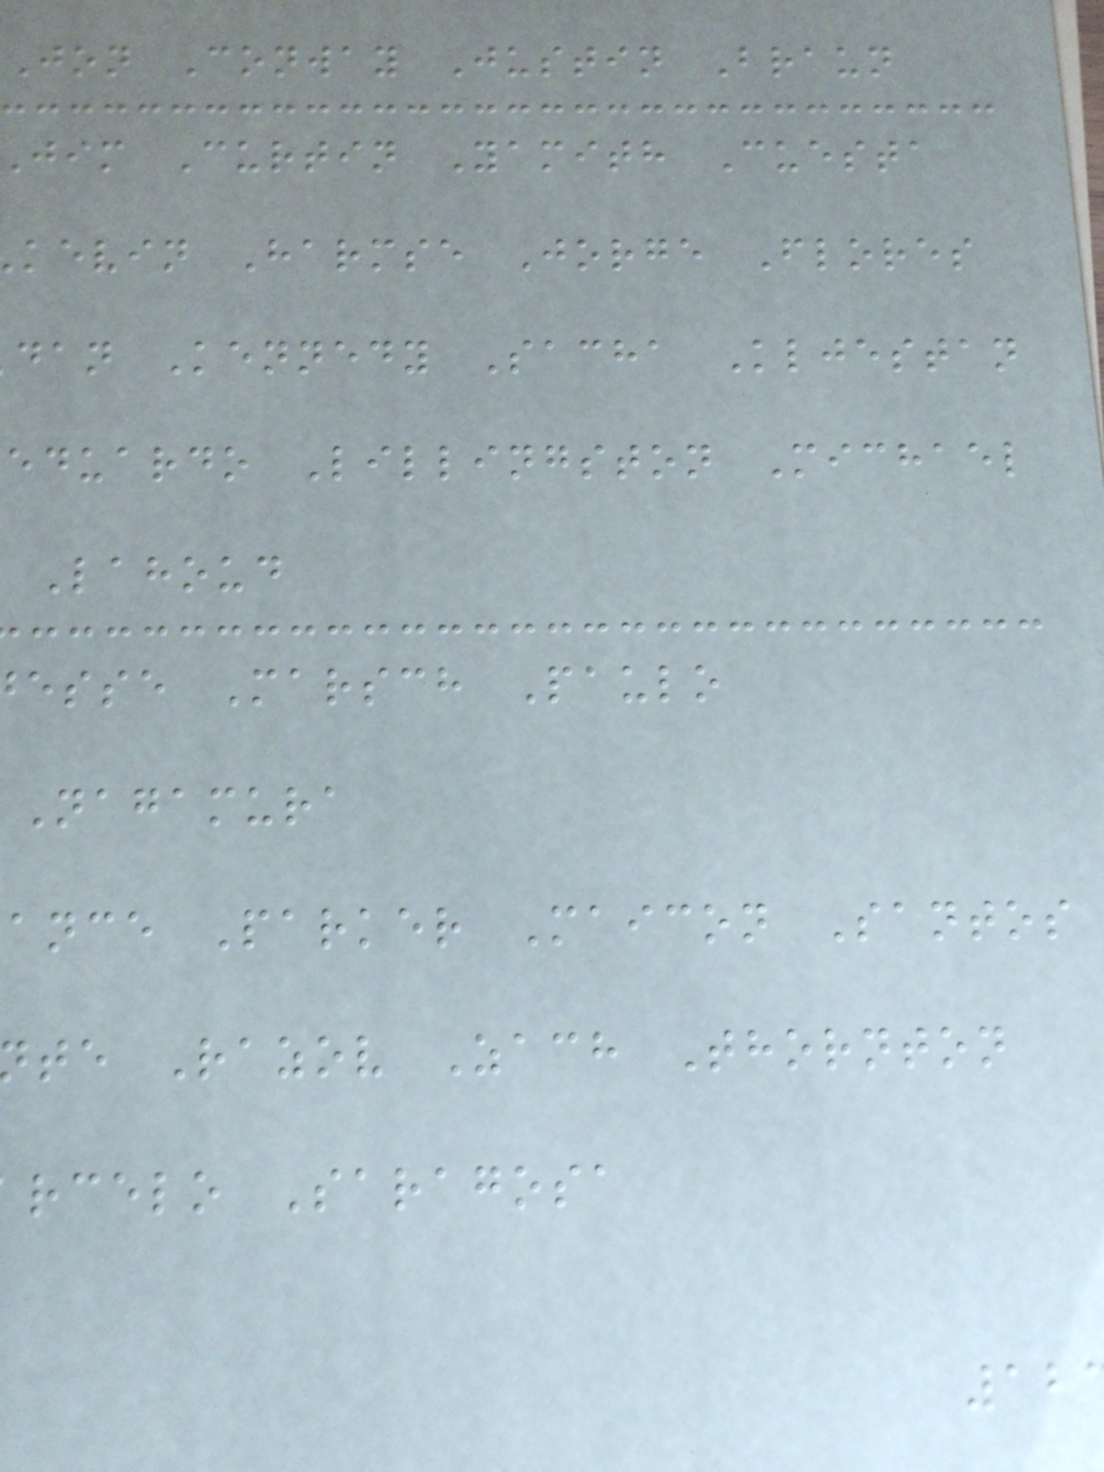Jon Conway Justin Braun
jim Curtin Yamith Cuesta
kevin Harmse Jorge Flores
dan Kennedy Sacha Kljestan
eduardo Lillingston Michael
Lahoud
esse Marsch Paulo
Nagamura
ance Parker Maicon Santos
te Razov Zach Thornton
rcelo Saragosa
